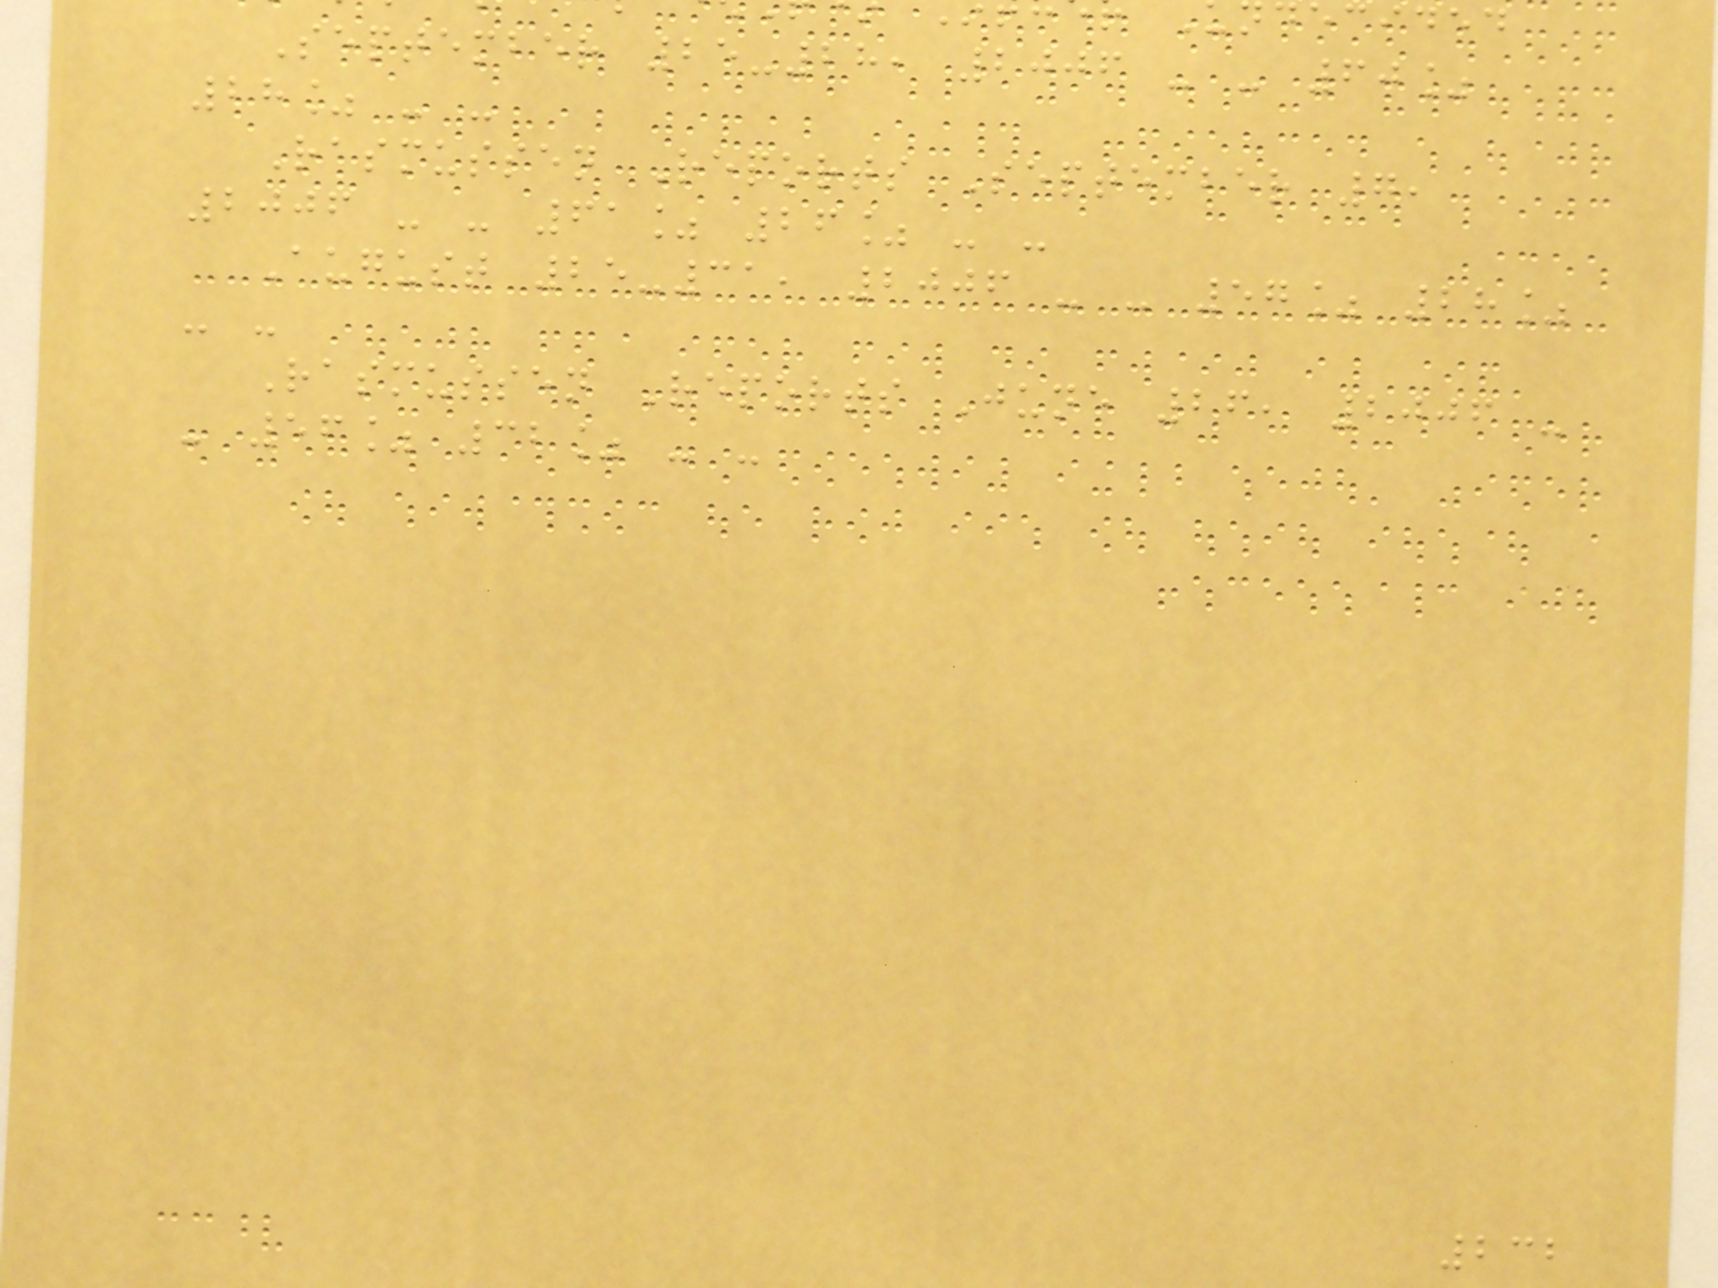September 25-28, 2006 - - 60%
28% - -
Rasmussen Reports September 7,
2006 - - 61% 26% - -
August 25-31, 2006 - - 57% 28%
- -
Rasmussen Reports June 26, 2006 -
- 56% 32% - -
232
